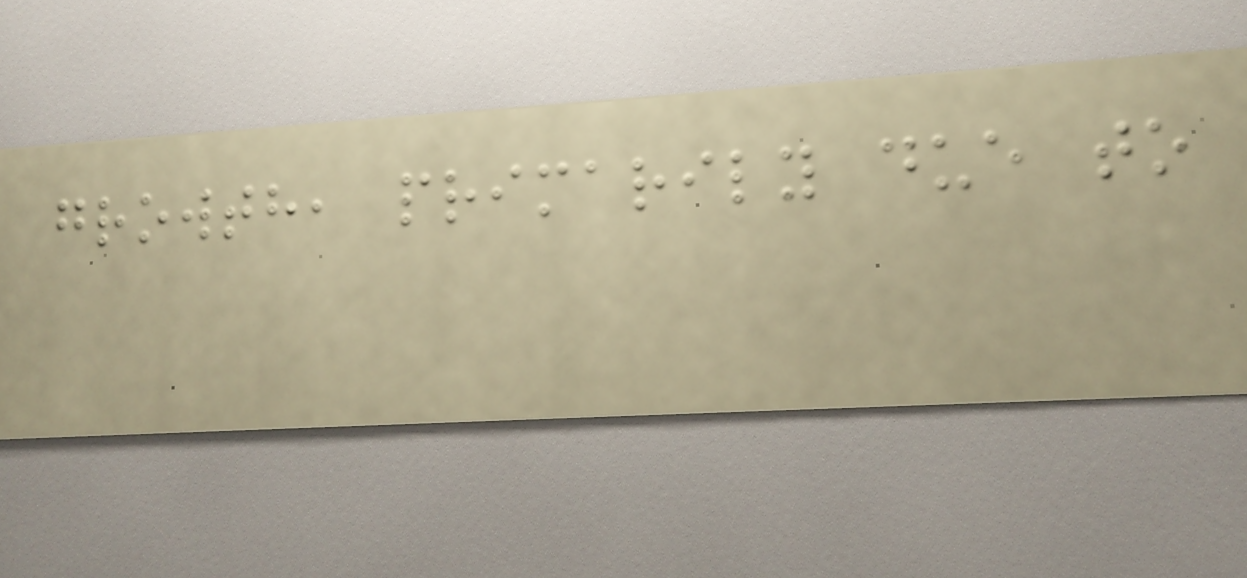growth, primarily due to
